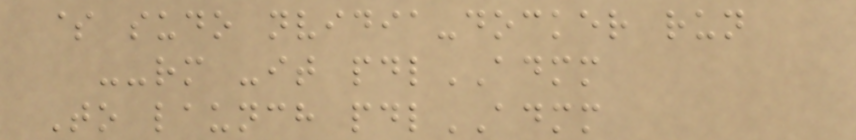$ sudo nvidia-docker run
--rm -it pdlADMM
To launch pdlADMM
